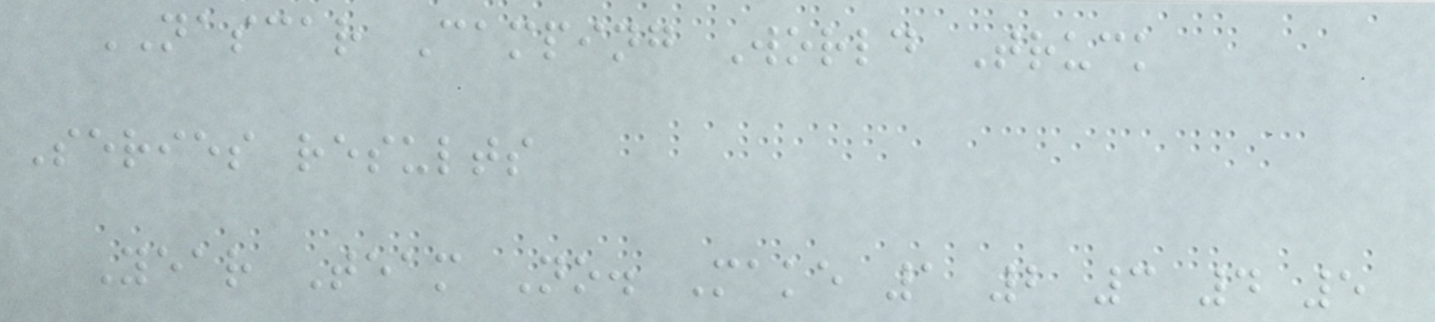NASCAR Camping World Truck
Series results
Year Team No. Make 1 2 3 4 5
